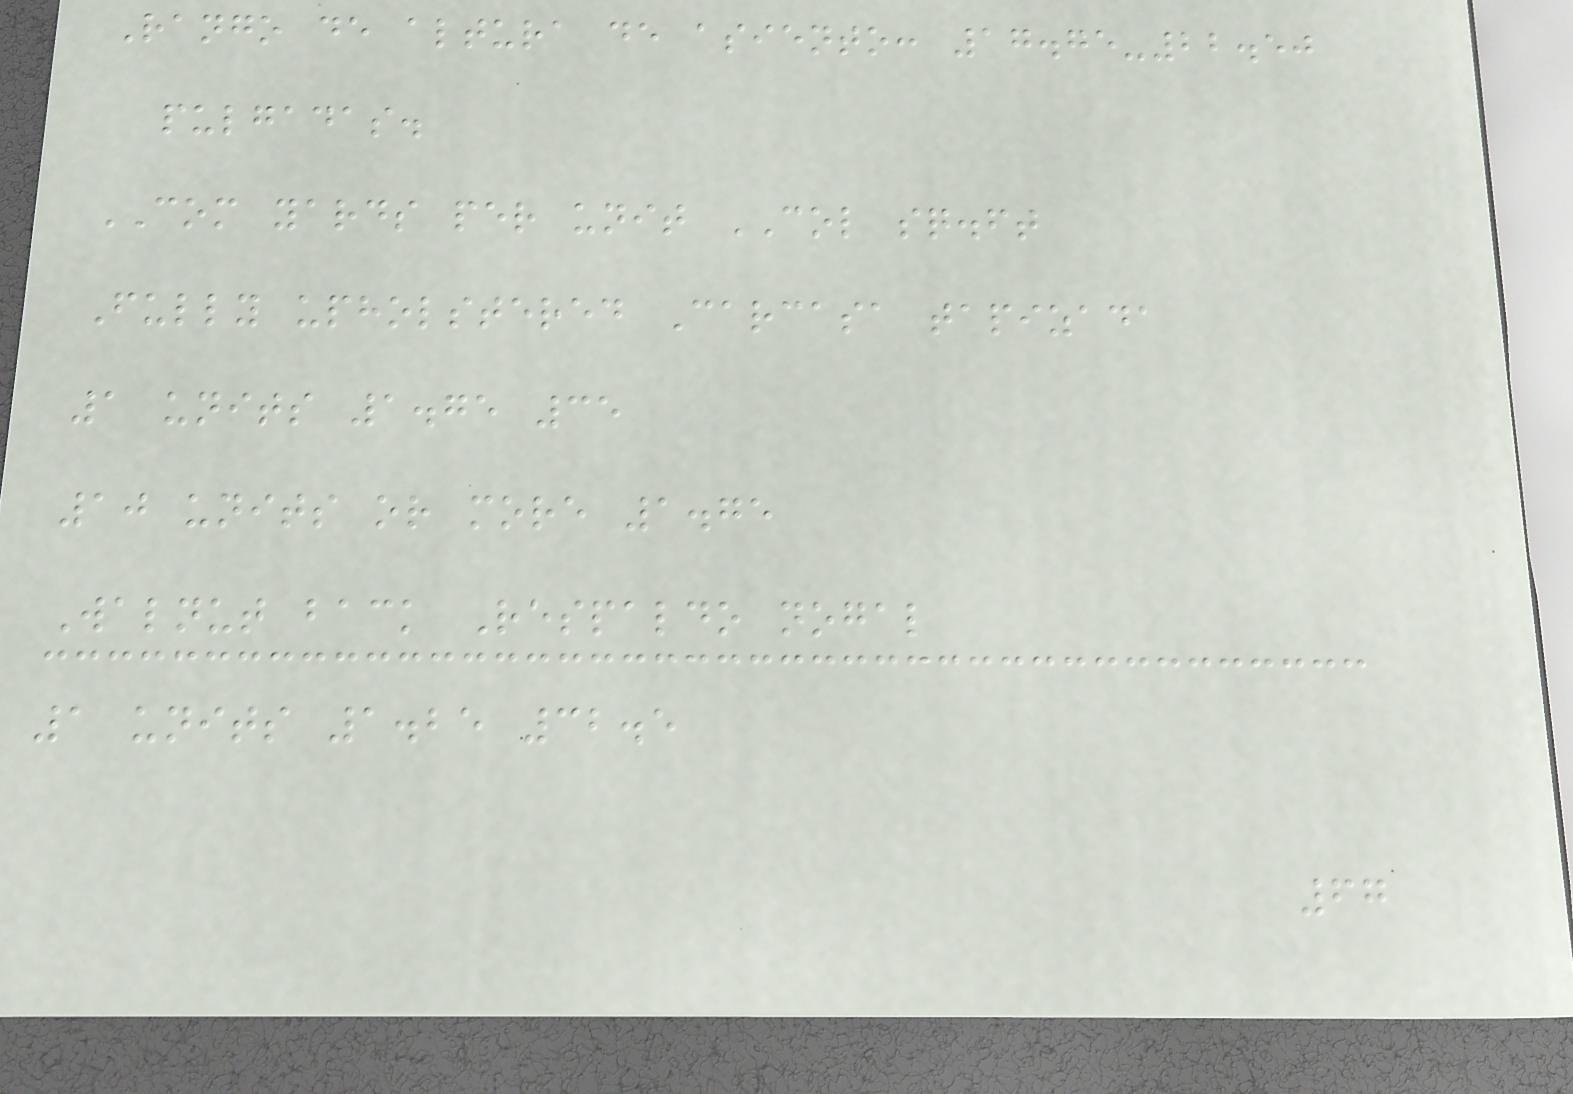Rango de altura de asiento: 17.75-22.50
pulgadas.
COM yards per unit COL sq.ft
Fully upholstered Carcasa tapizada
1 units 1.75 35
10 units or more 1.75
Walnut back Respaldo nogal
1 units 1.25 32.5
67
